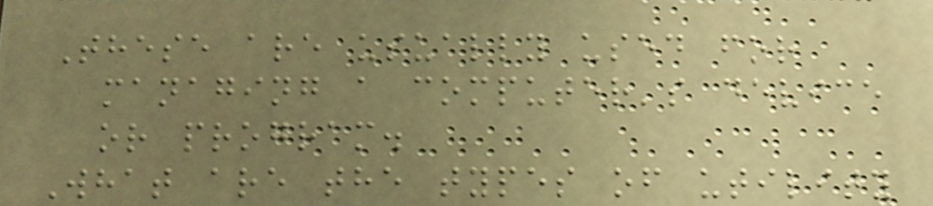These are usually used for
managing a computer's device
or program.
What are the types of utility
